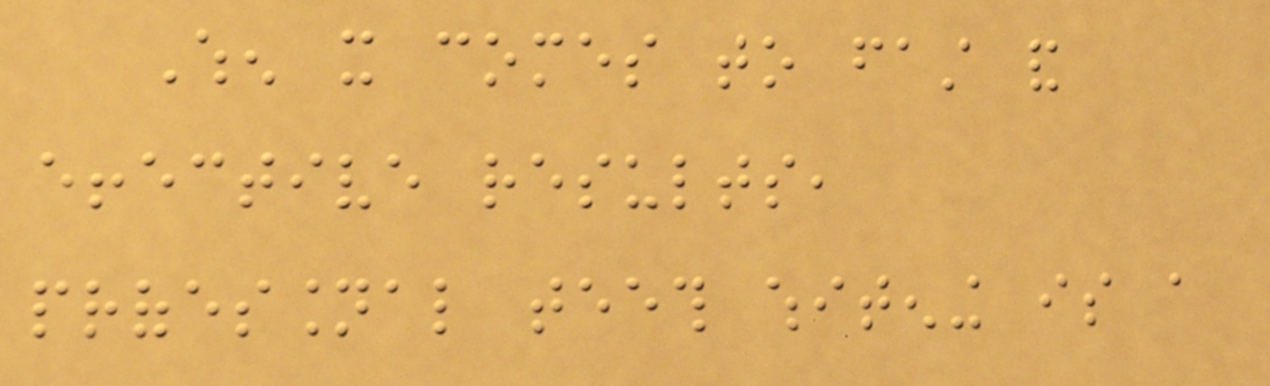When it comes to fast and
effective results,
professional teeth whitening is a
